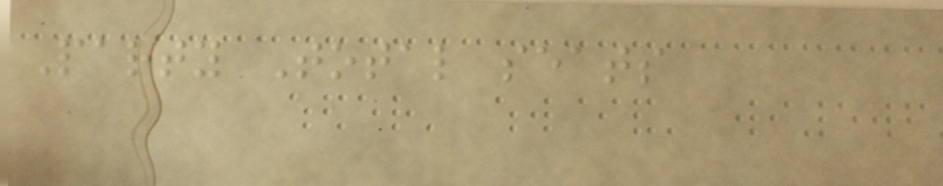Party Total seats
